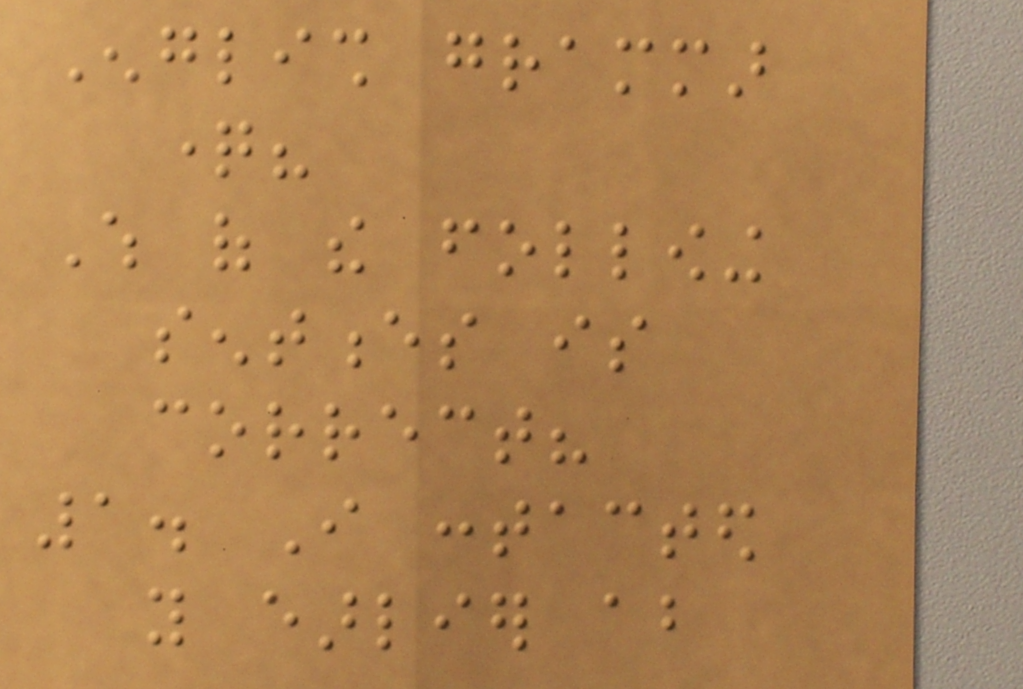English grammar
question?
Which of the following
sentences is
correct?
1. I contacted
you earlier about
